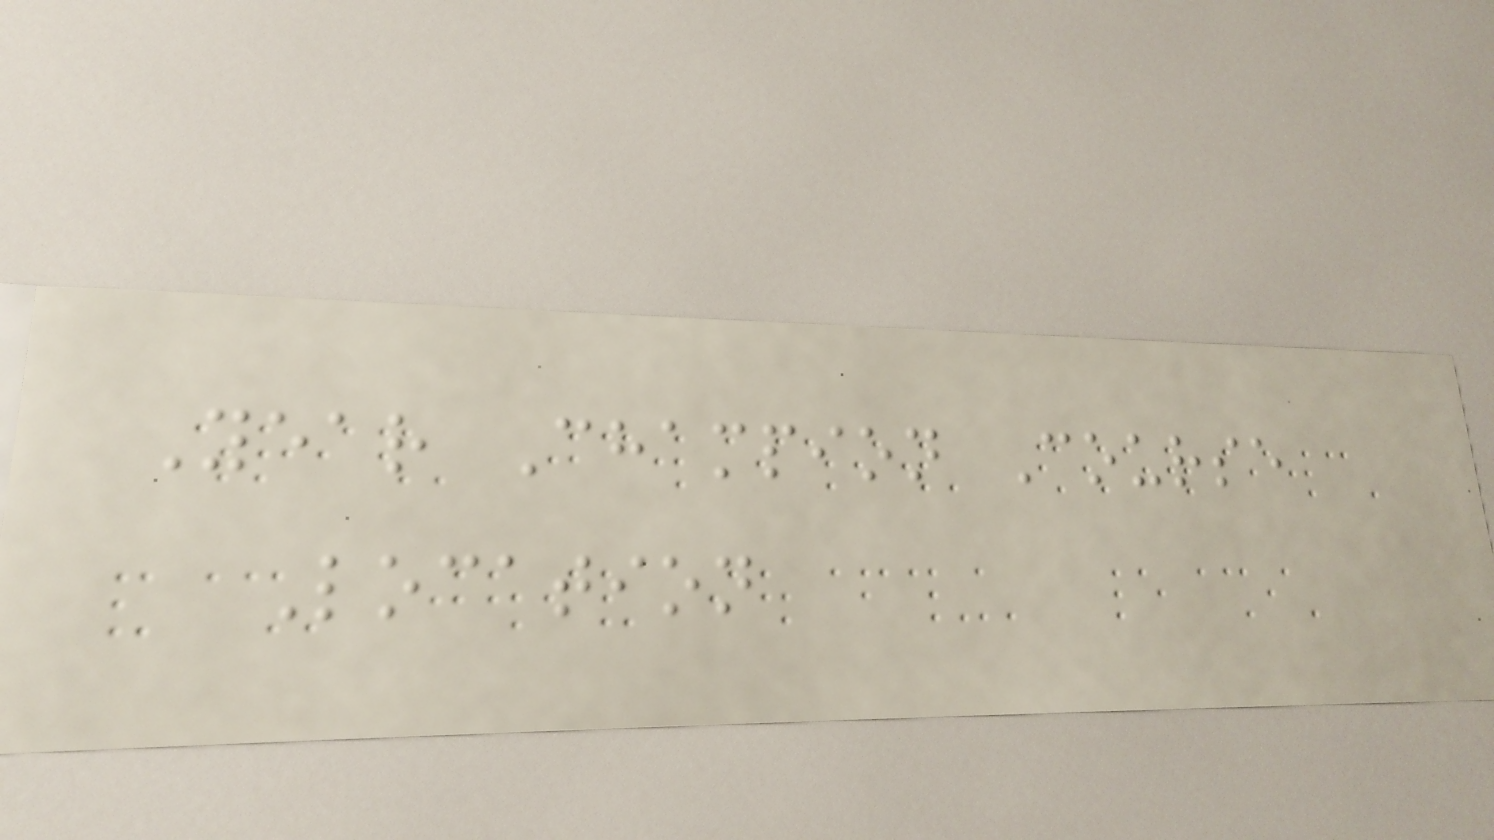Year Champion Course
Location
